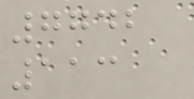7742
113
